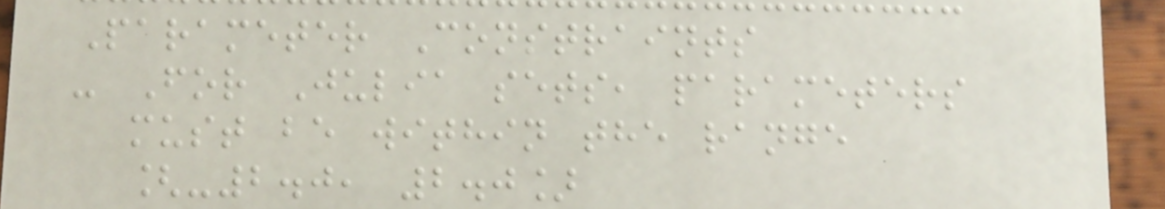Parameter Constraints
- For Julia sets, parameters
must be within the range
[-2.0, 2.0]
